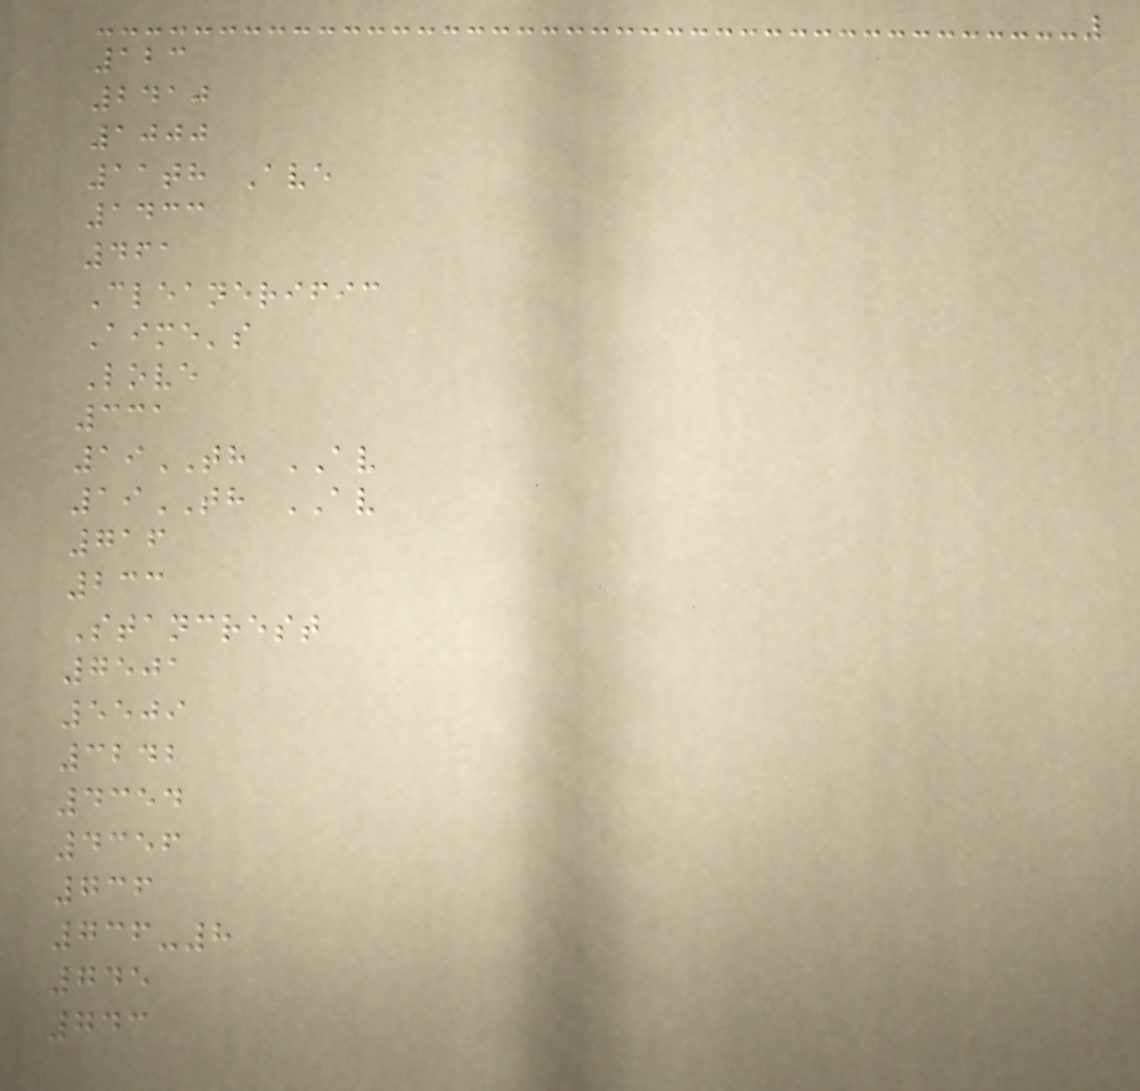123
2410
1000
11th Ave
1433
461
Cleanerific
Aime's
Love
331
19TH AV
19TH AV
716
233
Stancrest
7501
5509
3242
4354
4356
736
736-8
745
743
